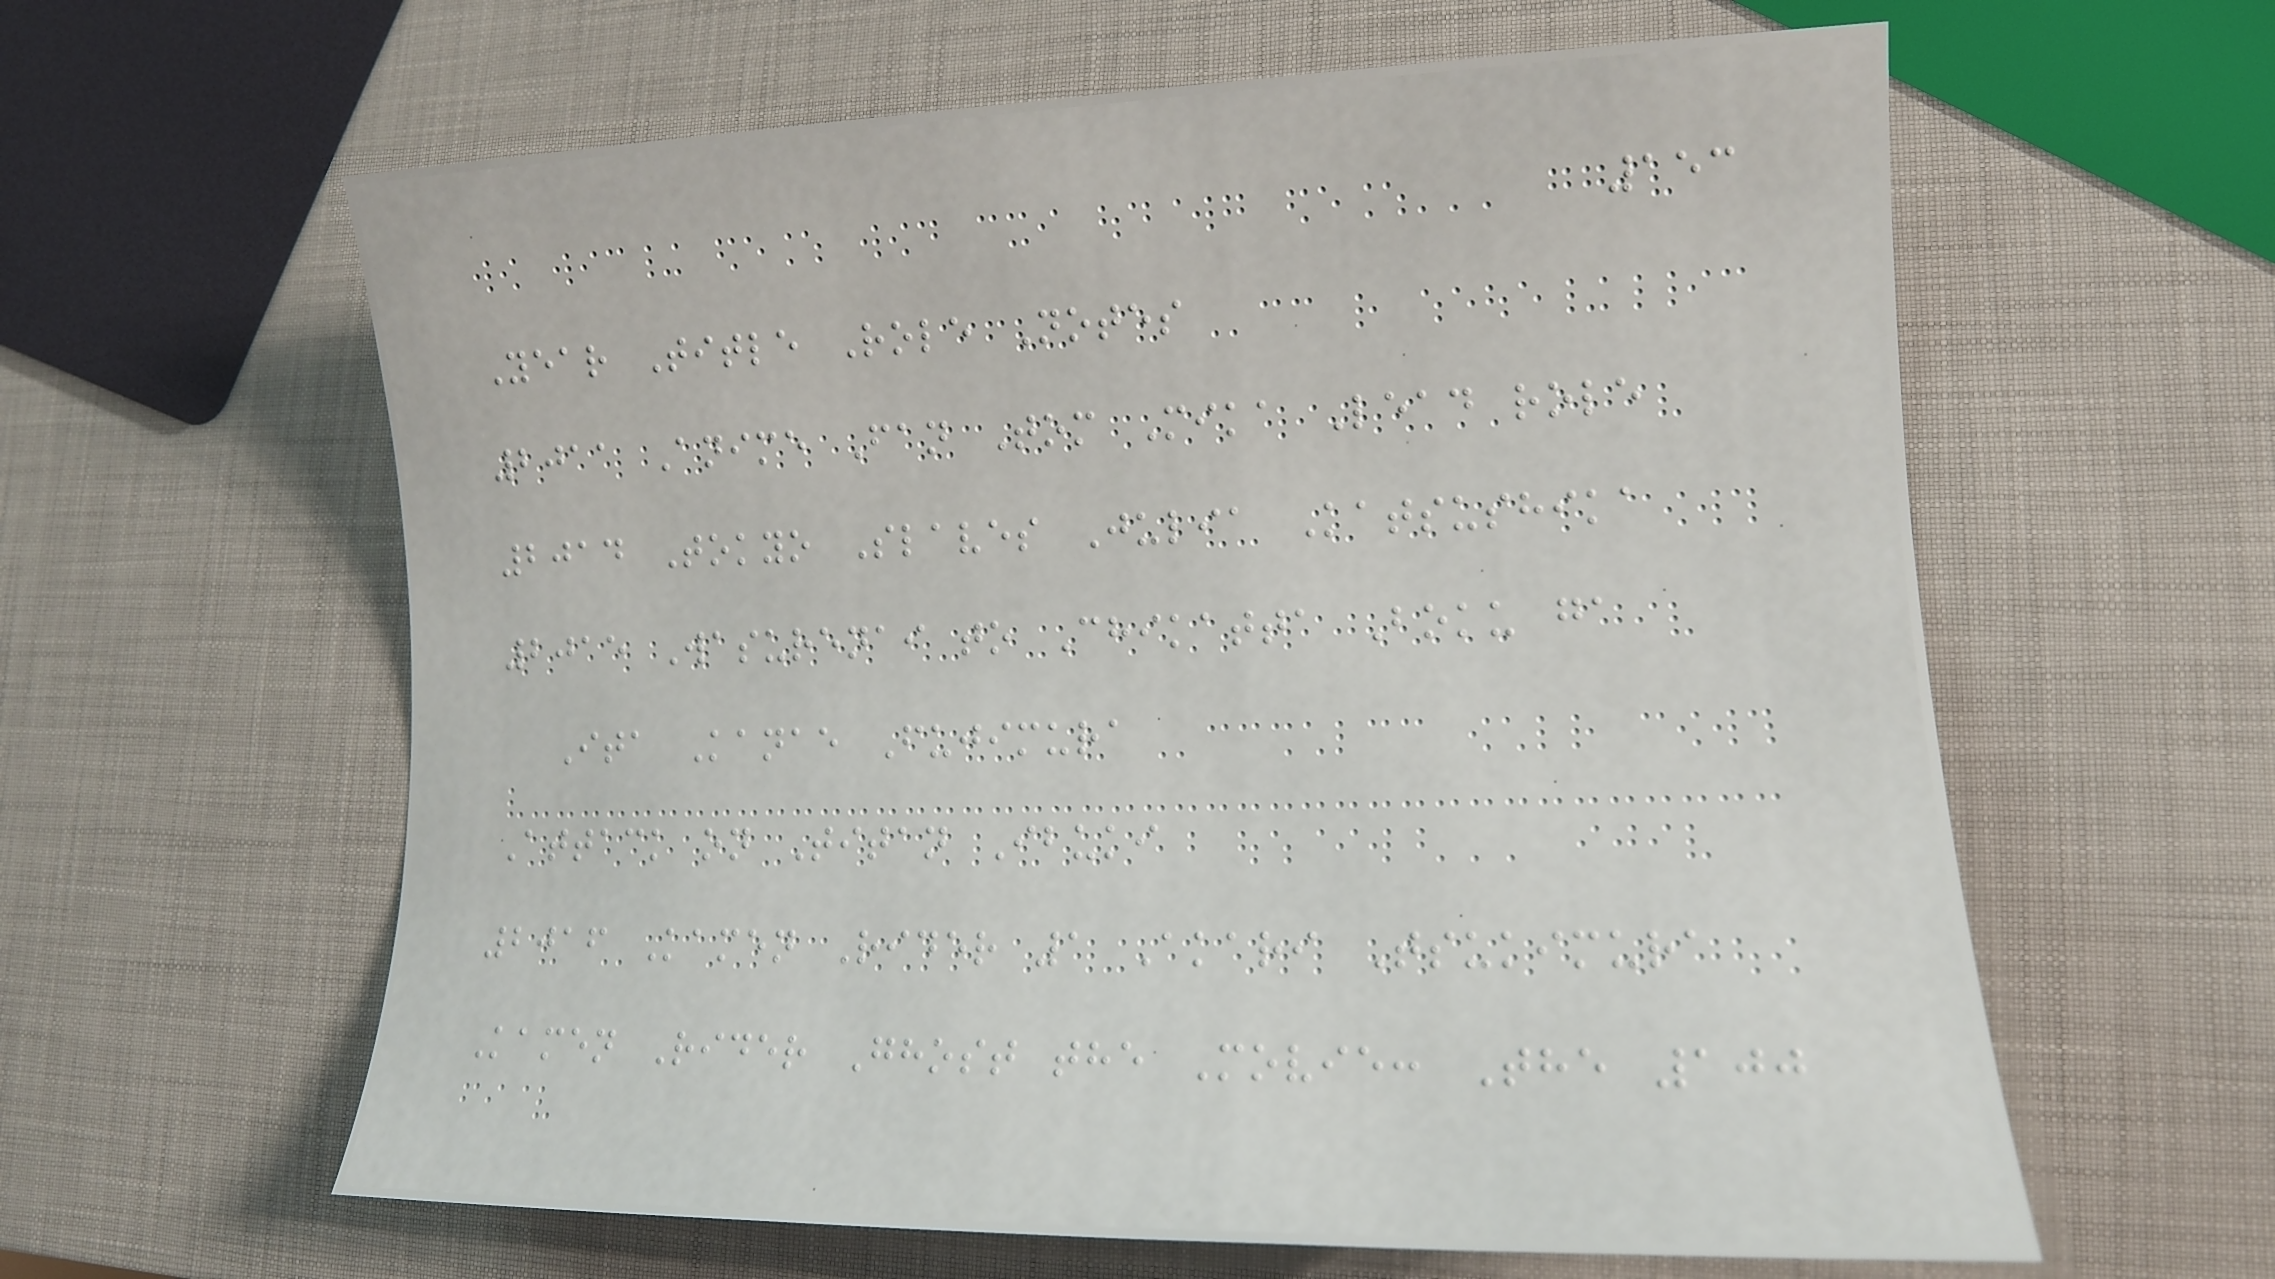153
Year Title Role Notes
2011 Anime Fan Tom Mika Lead role
2014 Tokyo Slaves Julia Katsushika
2015 Wasurenai to Chikatta Boku ga
Ita Kanae Fujimura
Attack on Titan Ibuki
2016 Kamen Rider 1 Akari Tsukimura
Kamen Rider Ghost the Movie: The 100
